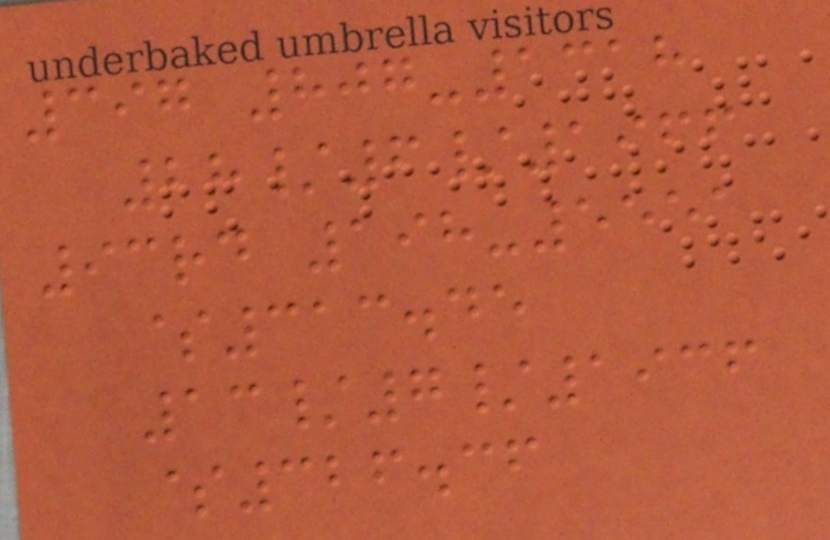397 807-1318
28/6/1966
93rd 198-5551
$313.45
13/7/1936
$326.36
